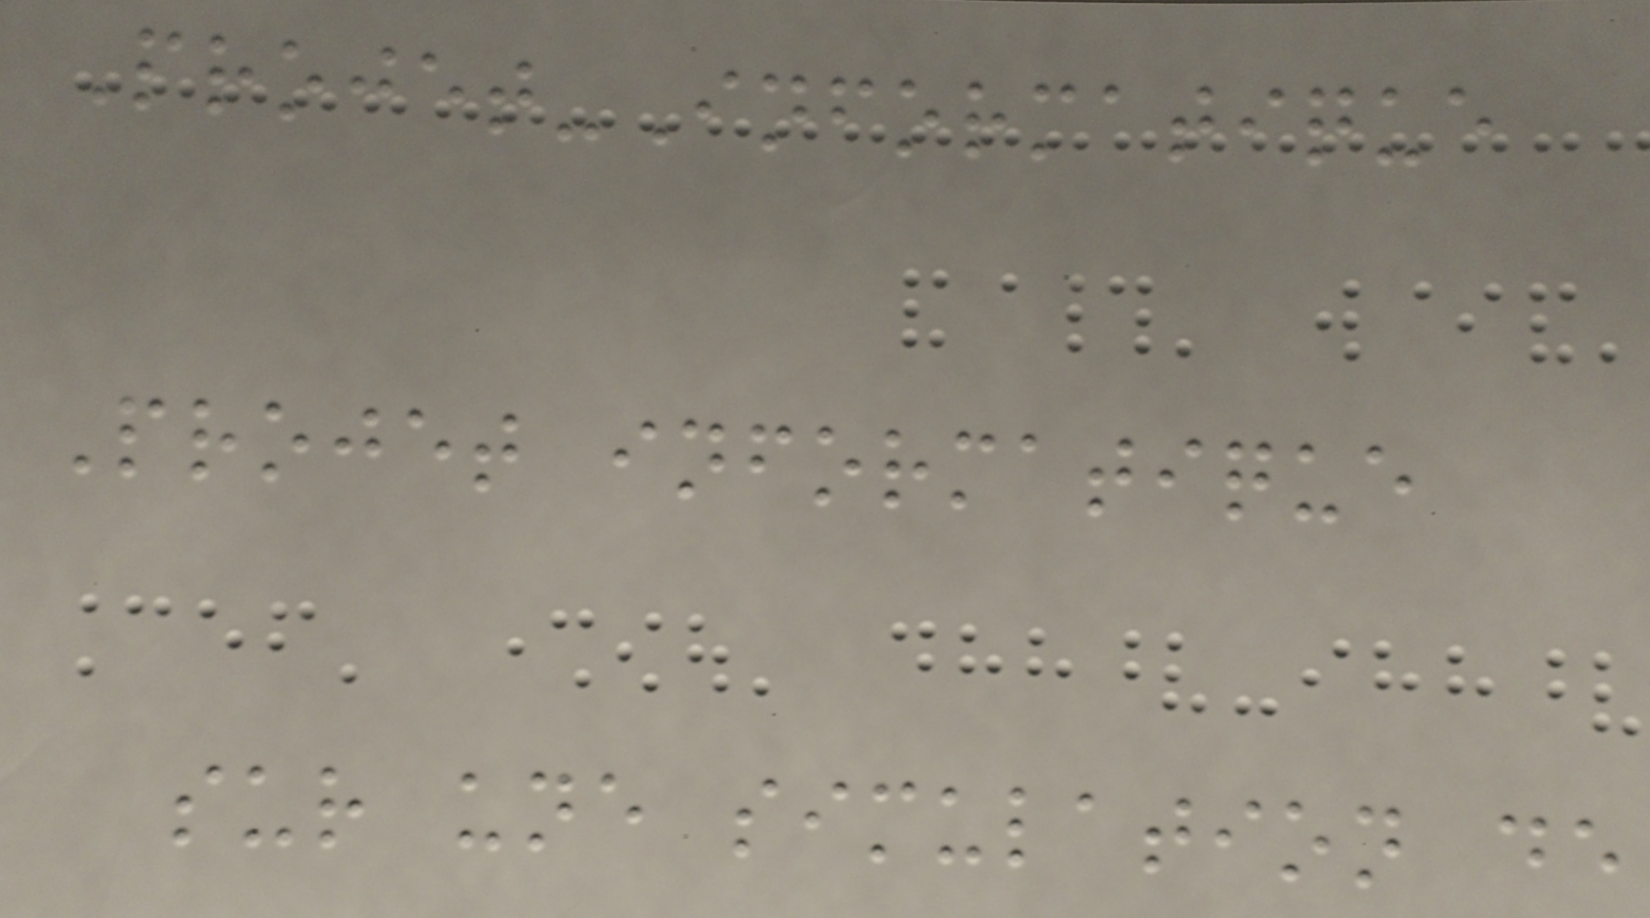Projet-Informatique
Projet informatique
sur une simulation de
